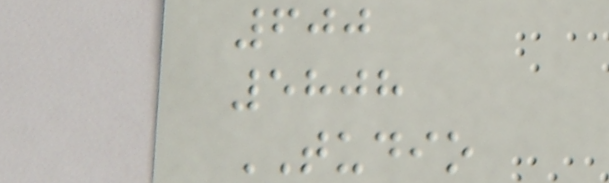600
5808
TUDIO
